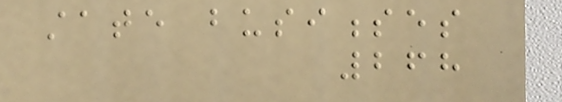state businesses
268
